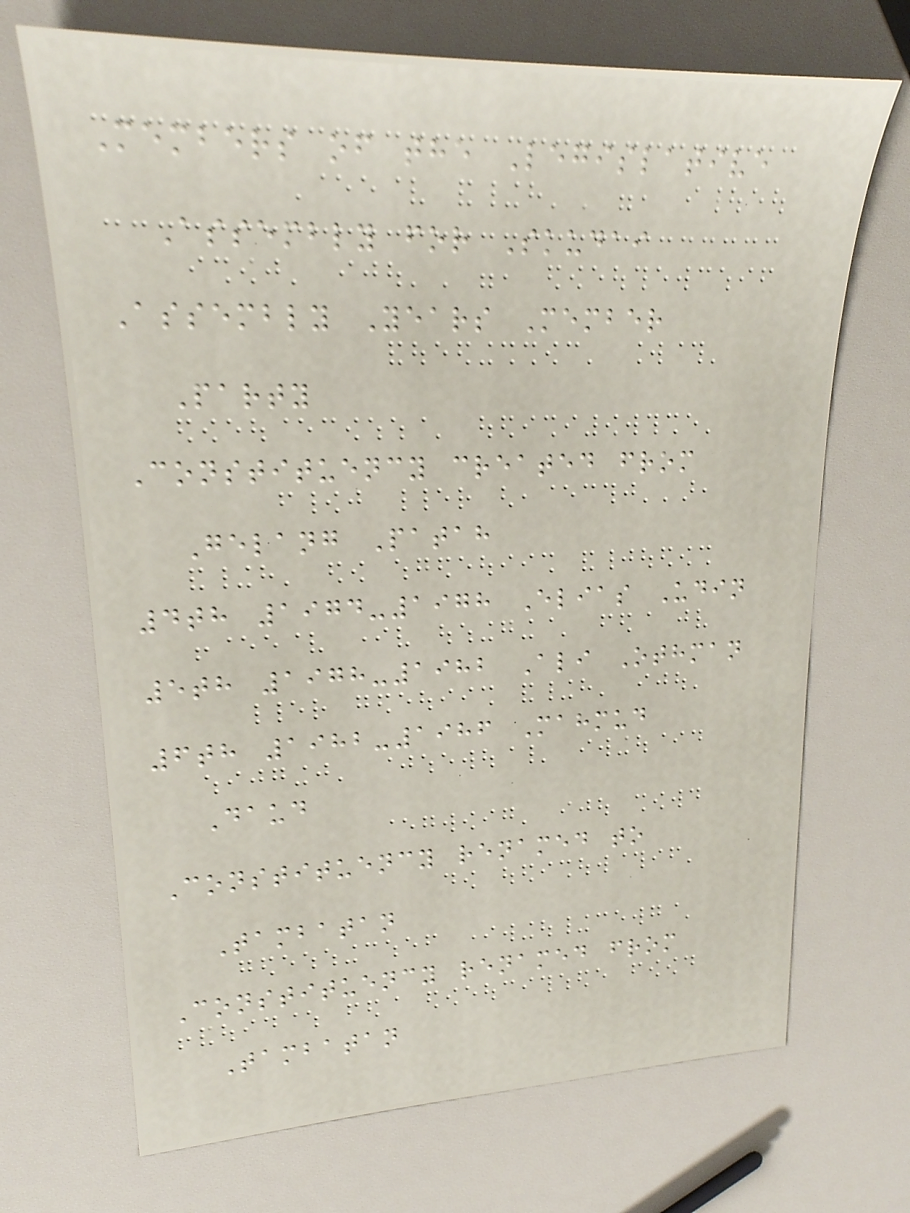Members of the Legislative
Assembly for Skudai
Assembly Years Member
Party
Constituency created from
Gelang Patah
4th 1974-1978 Elias Udin
5th 1978-1982 Ali Othman
6th 1982-1986 Mahmud
Daud
Constituency renamed to
Tambatan
Constituency renamed from
Tambatan
